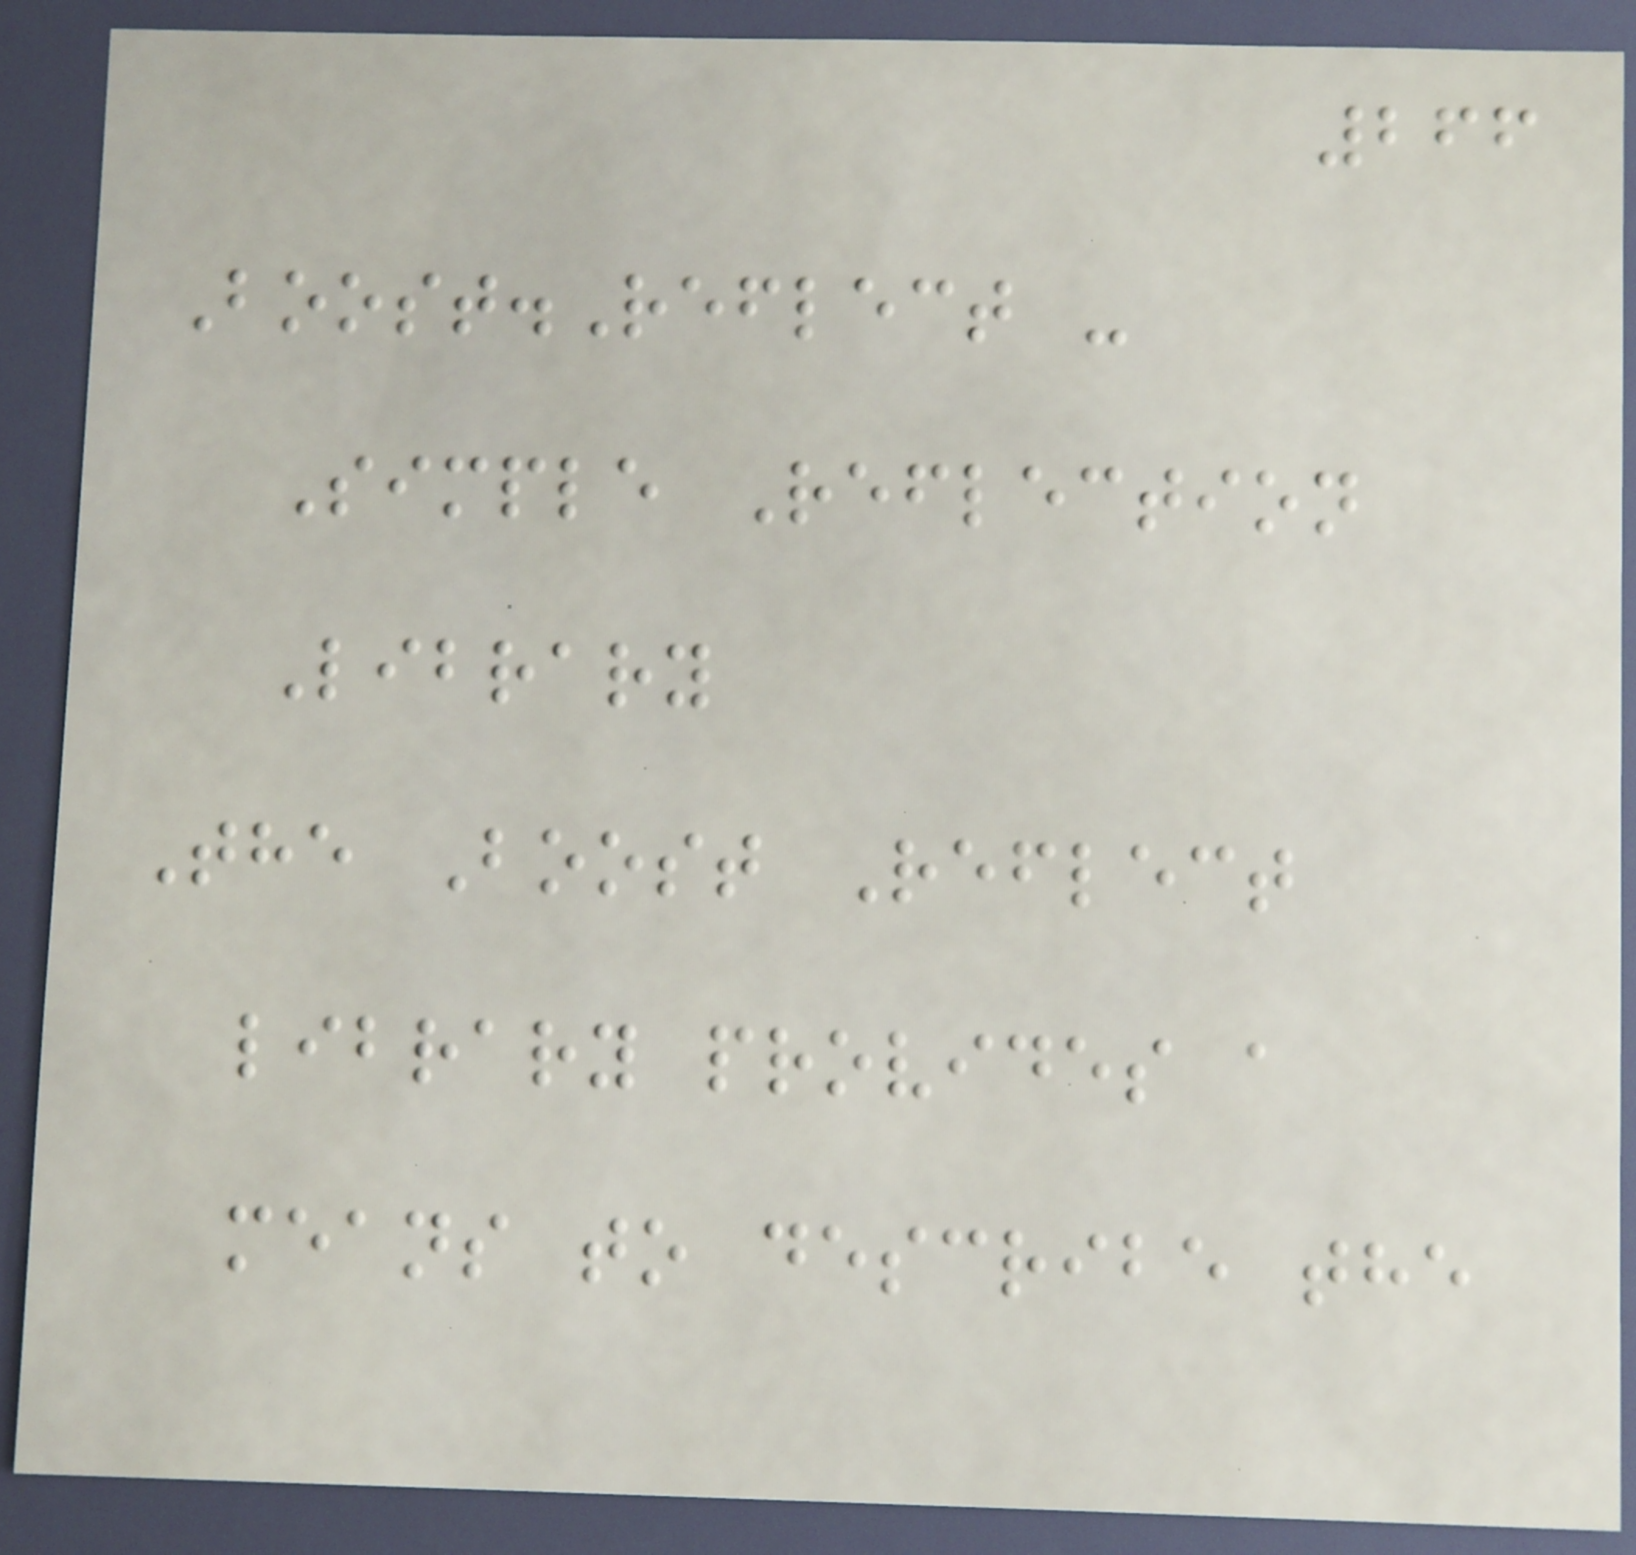266
Boost.Reflect -
Simple Reflection
Library
The Boost Reflect
library provides a
means to describe the
